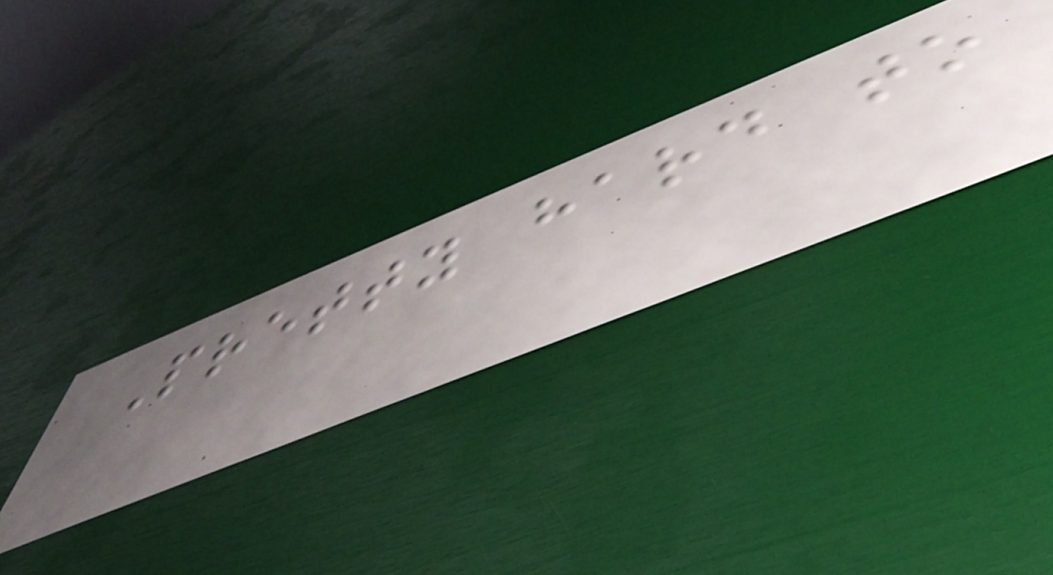Pretty hard to
